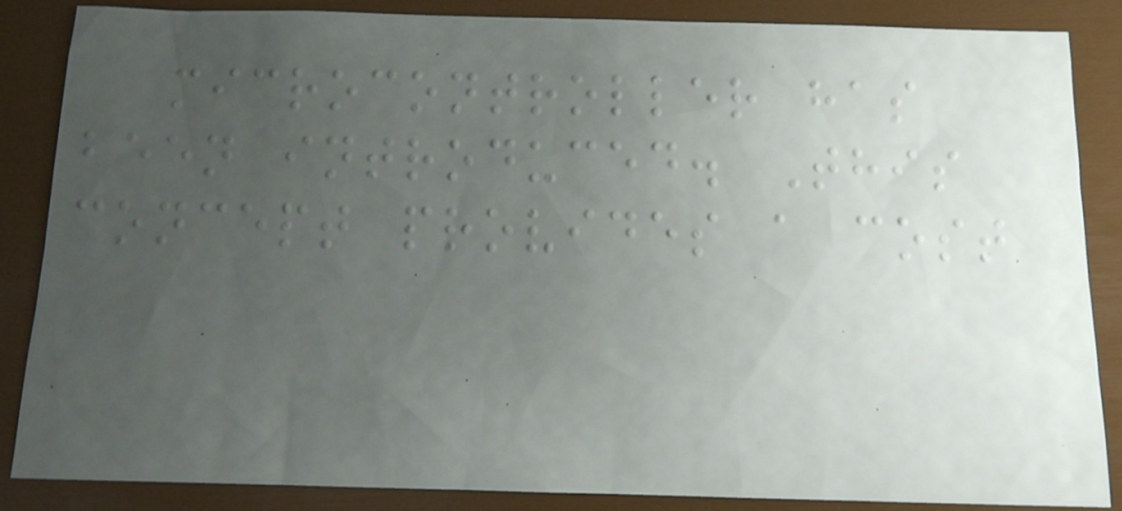microcontroller has
been introduced. This
concept provides a cost
